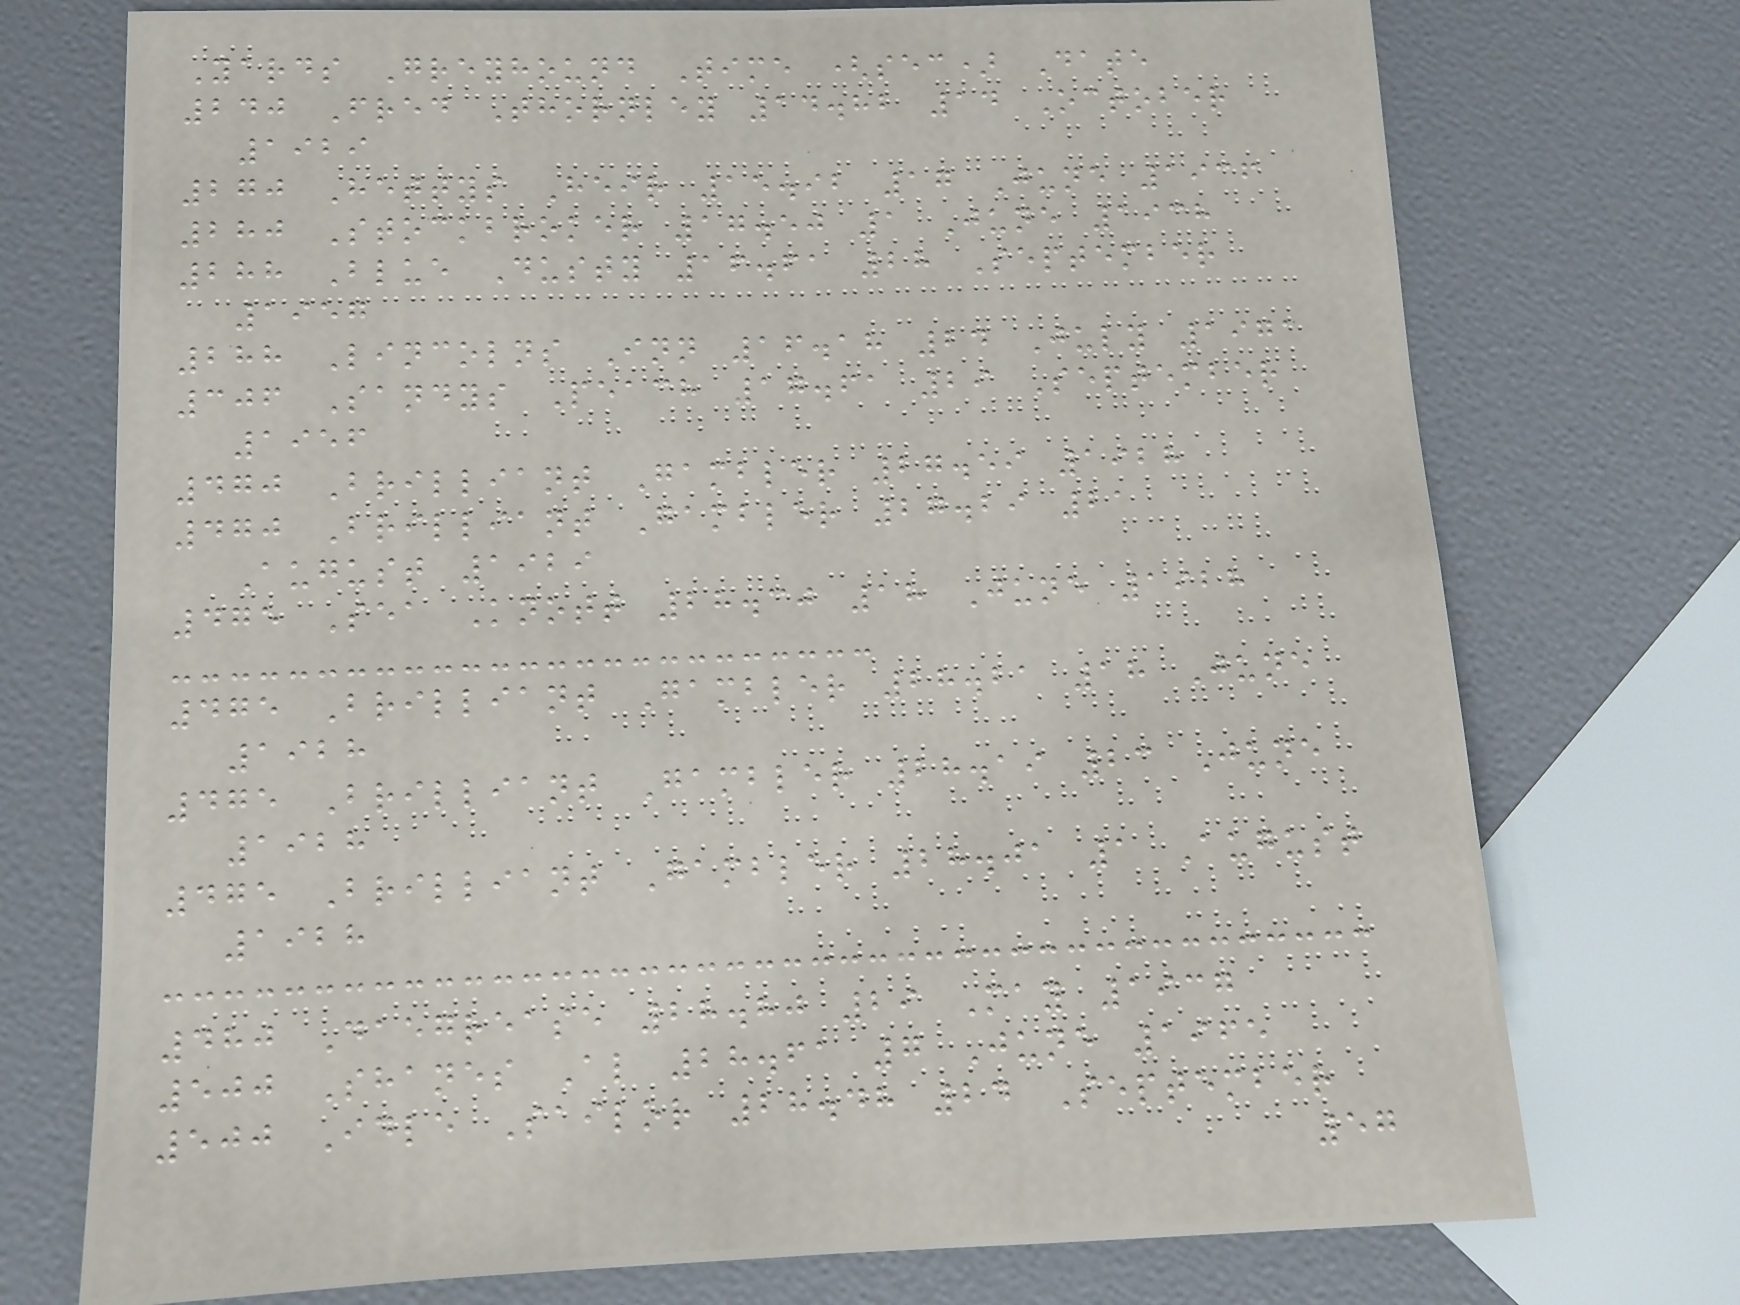Yards Greyhound Time (sec) Date
240 Fred Thornley 14.82 14 October
1929
270 Hettys Heir 15.92 17 June 1936
280 Stockbroker 17.50 1 June 1938
288 Blue Dusty 16.61 28 September
1957
288 Lincolns Inn 16.18 24 July 1971
306 Sandys Peach 17.61 29 September
1956
470 Brilliant Gambler 27.59 1928
470 Brilliant Gambler 27.29 21
August 1929
475 Sea Knott 28.30 18 June 1928
475 Brilliant Gambler 28.21 18 June
1928
475 Brilliant Gambler 28.19 23 June
1928
475 Brilliant Gambler 28.01 1 August
1928
480 Daegrease 28.80 29 May 1937
500 Shanes Al 28.61 7 June 1965
500 Idle Sailor 28.48 24 September
57
